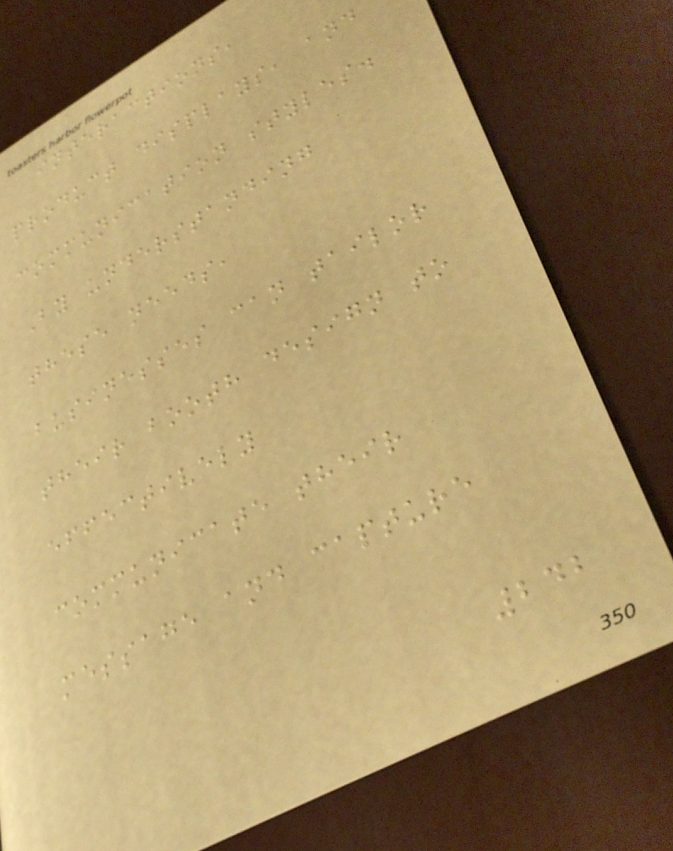interactions,
product displays, and
communication styles.
By understanding
these needs,
businesses can tailor
their booth design to
effectively
communicate their
message and capture
242
